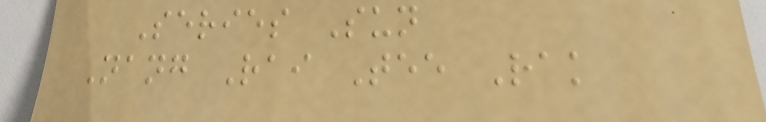Series Sun
Nang Rai Tee Rak
